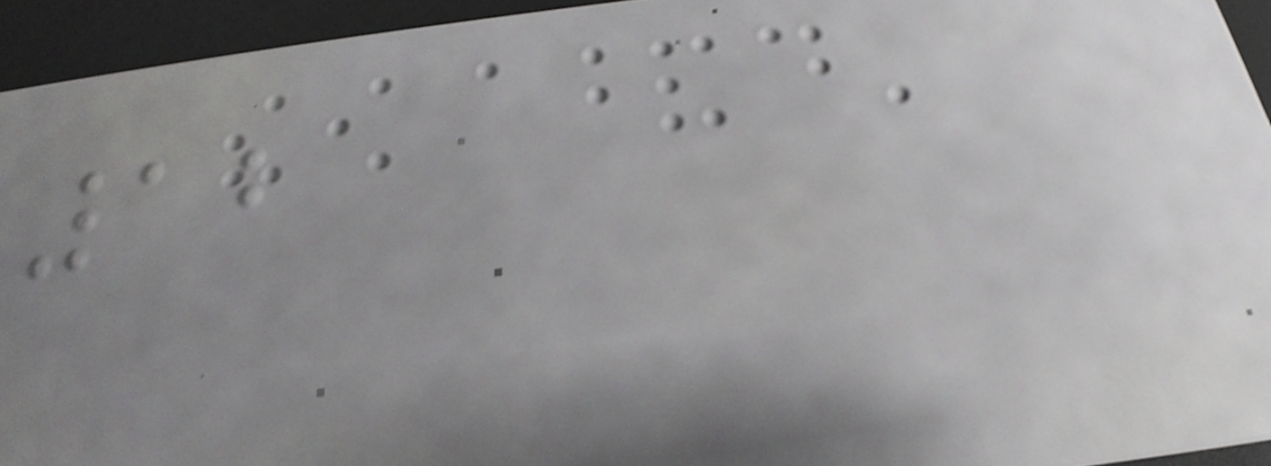12
